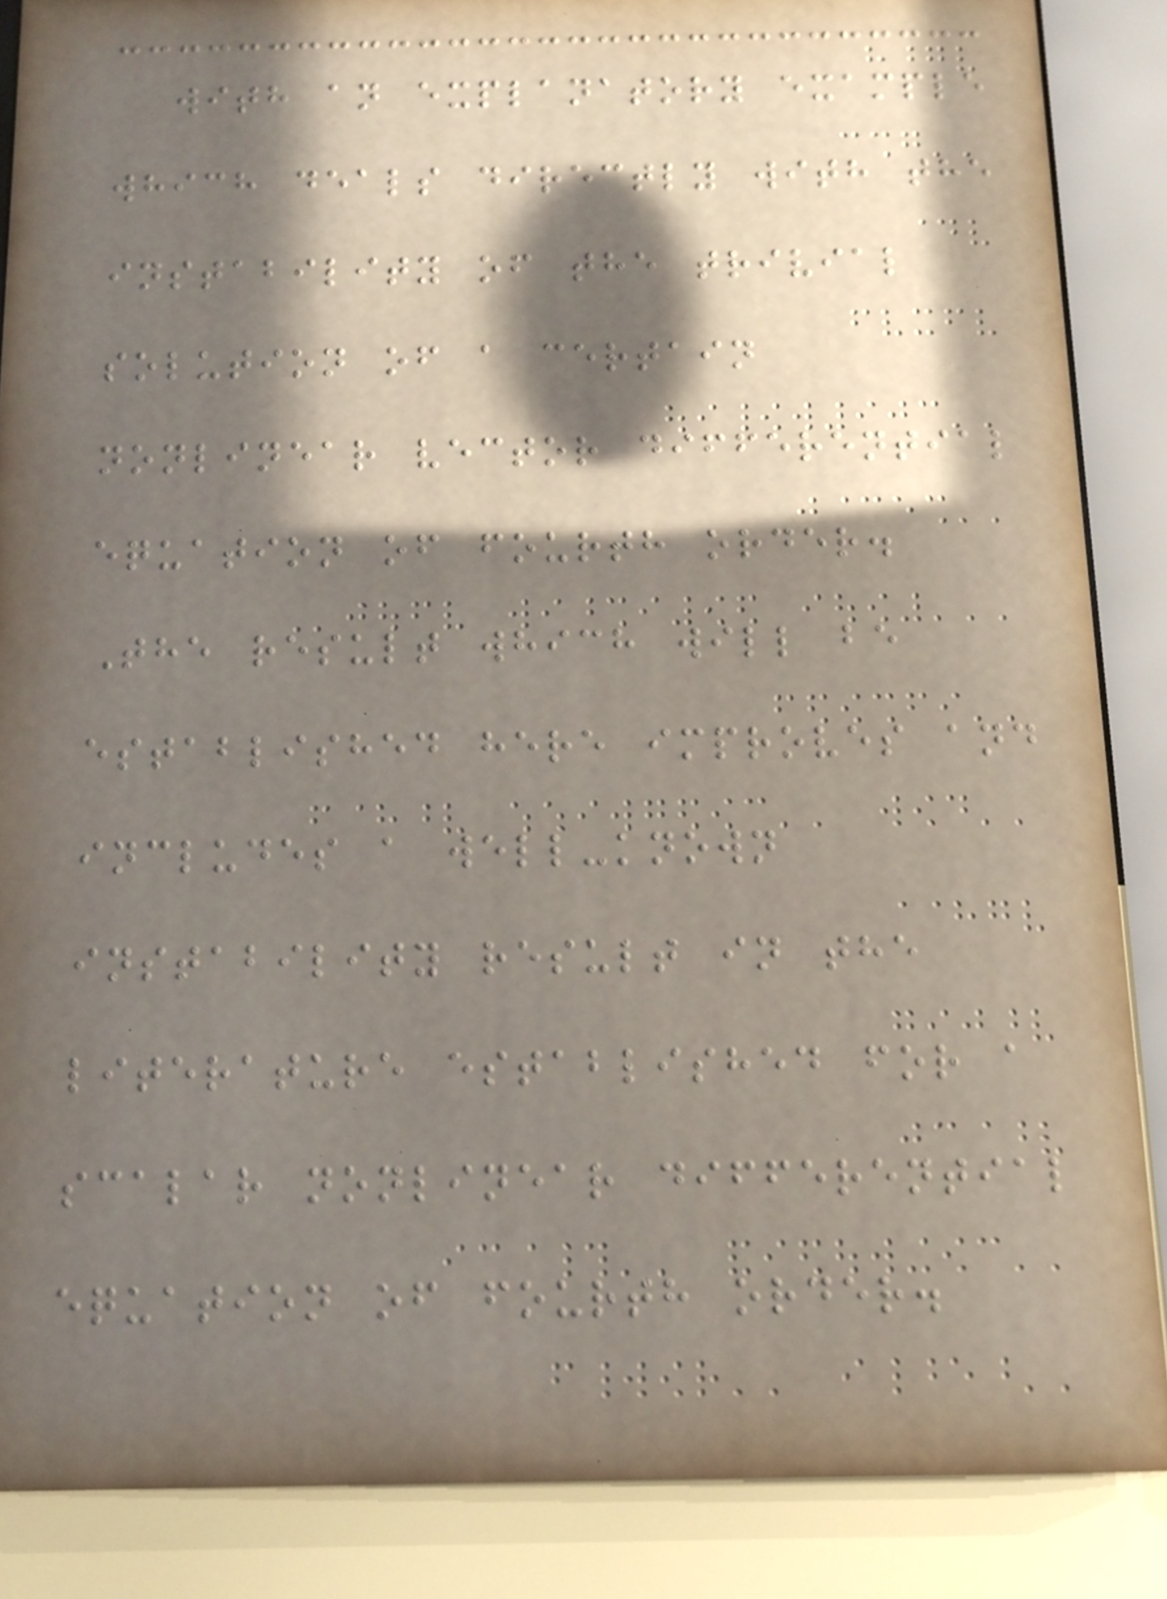with an explanatory example
which deals directly with the
instability of the trivial
solution of a certain
nonlinear vector differential
equation of fourth order.
The result which will be
established here improves and
includes a well-known
instability result in the
literature established for a
scalar nonlinear differential
equation of fourth order.
